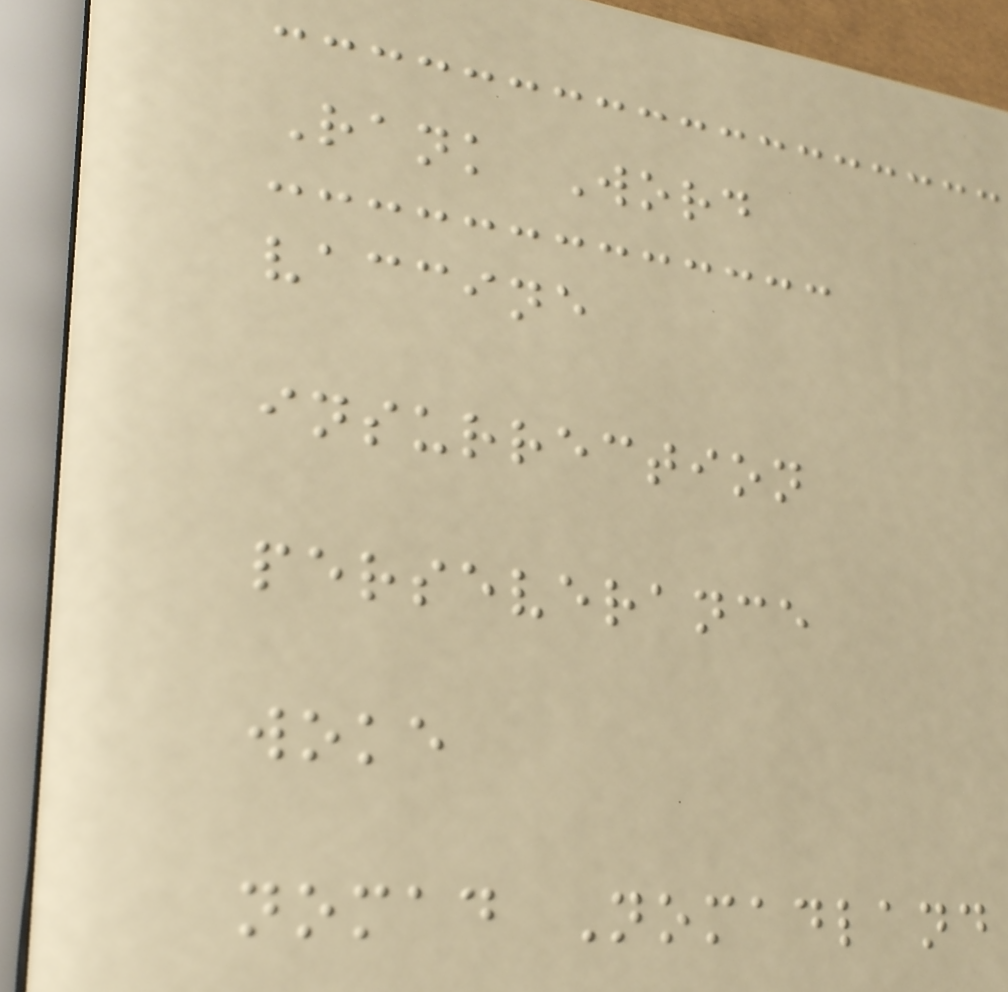Rank Word
vaccine
insurrection
perseverance
woke
nomad Nomadland
